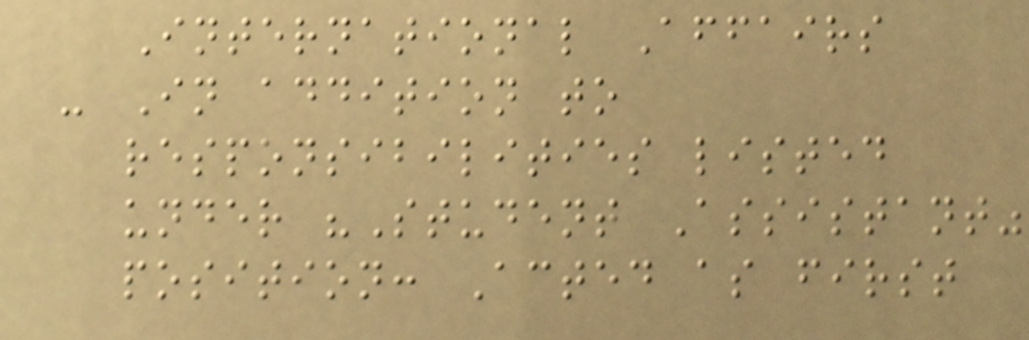International Affairs
- In addition to
responsibilities listed
under "Student Assistant"
position: Acted as first
